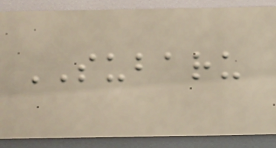SUBARU
